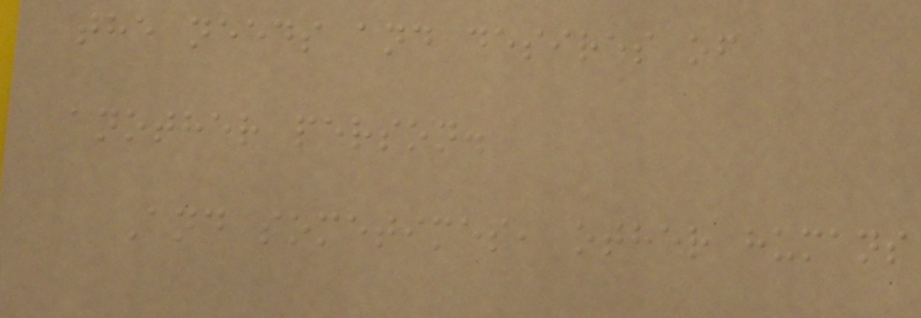the needs and desires of
another person.
And sometimes, other humans
